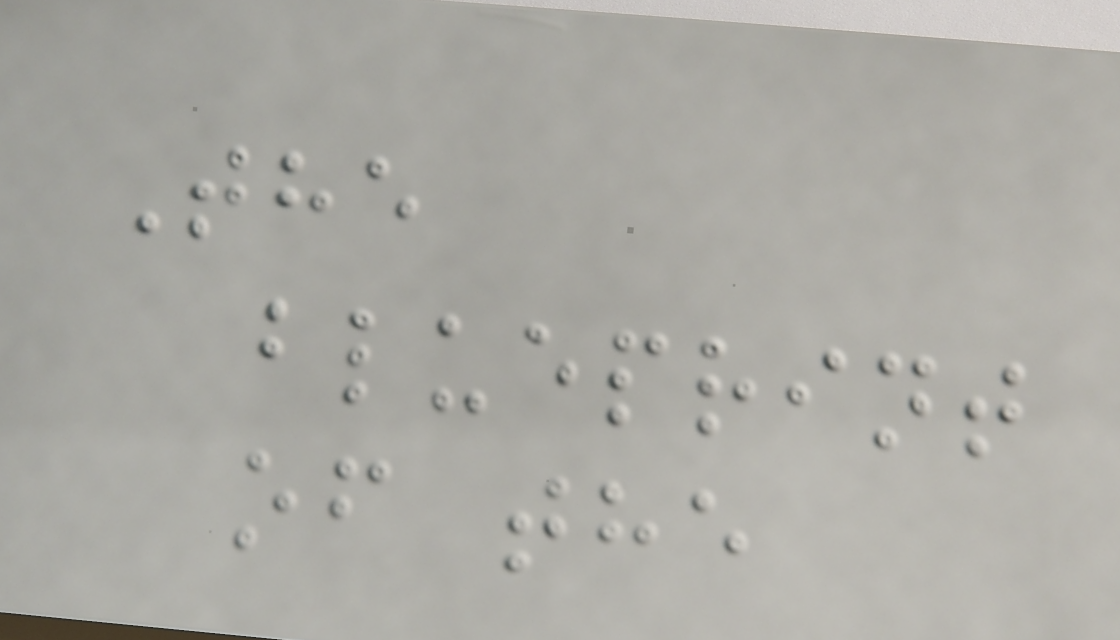The
blueprint
of the
